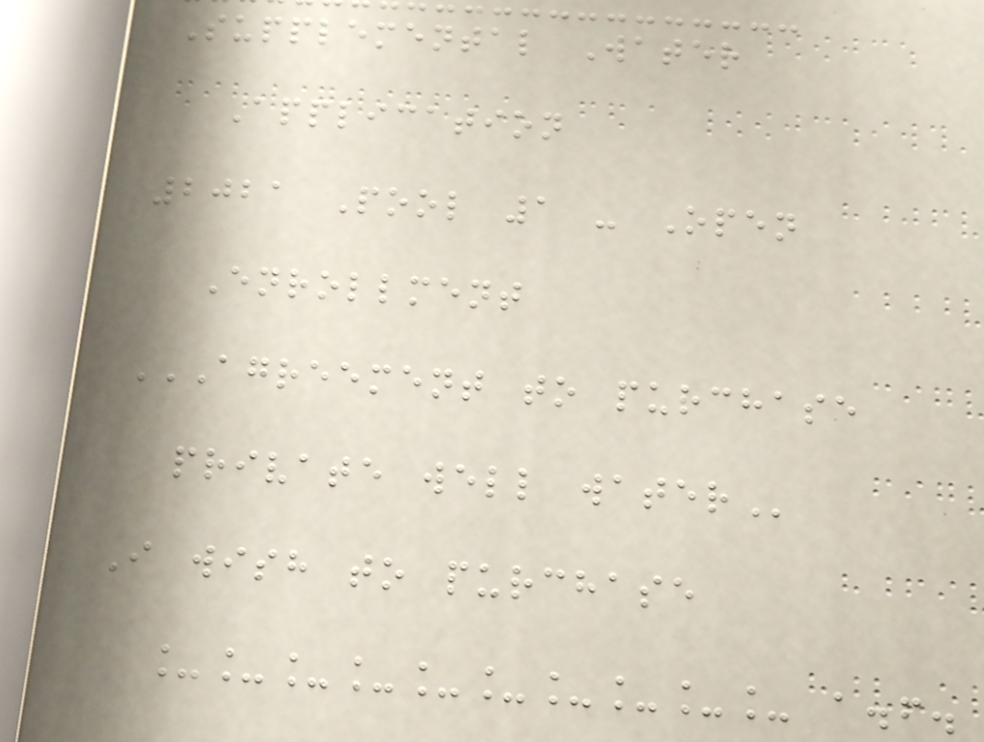Supplemental Water
Application
2021 Pool 1 - Open
Enrollment
AGREEMENT TO PURCHASE
PRIVATE WELL WATER
I wish to purchase
__________ a.f.
